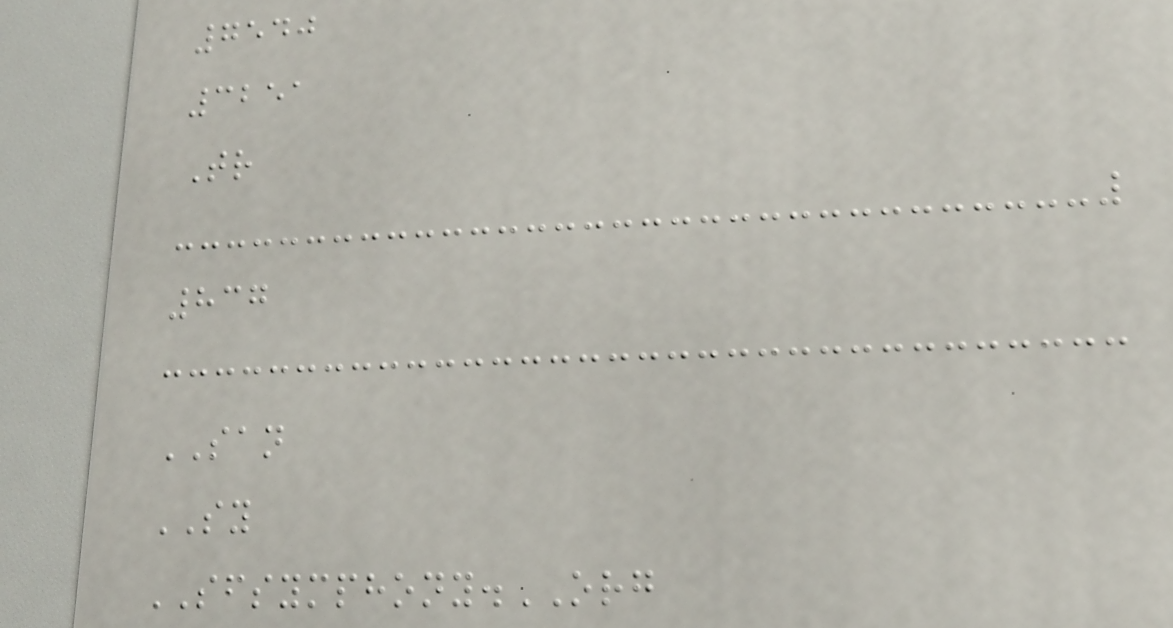7540
3251
Tr
837
SAN
SY
SFSYMPHONY.ORG
